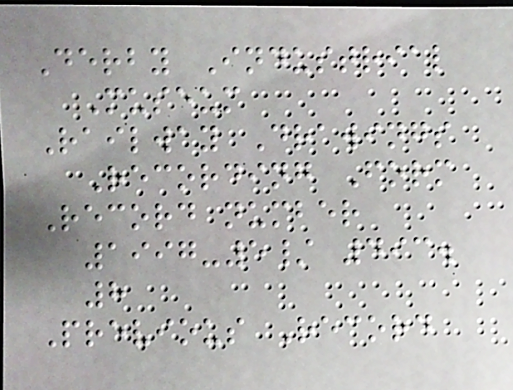Derby Industrial
Museum
Railway Drawings
Recording Form
Record number
1997-5/ 493.
8
Previous Record
